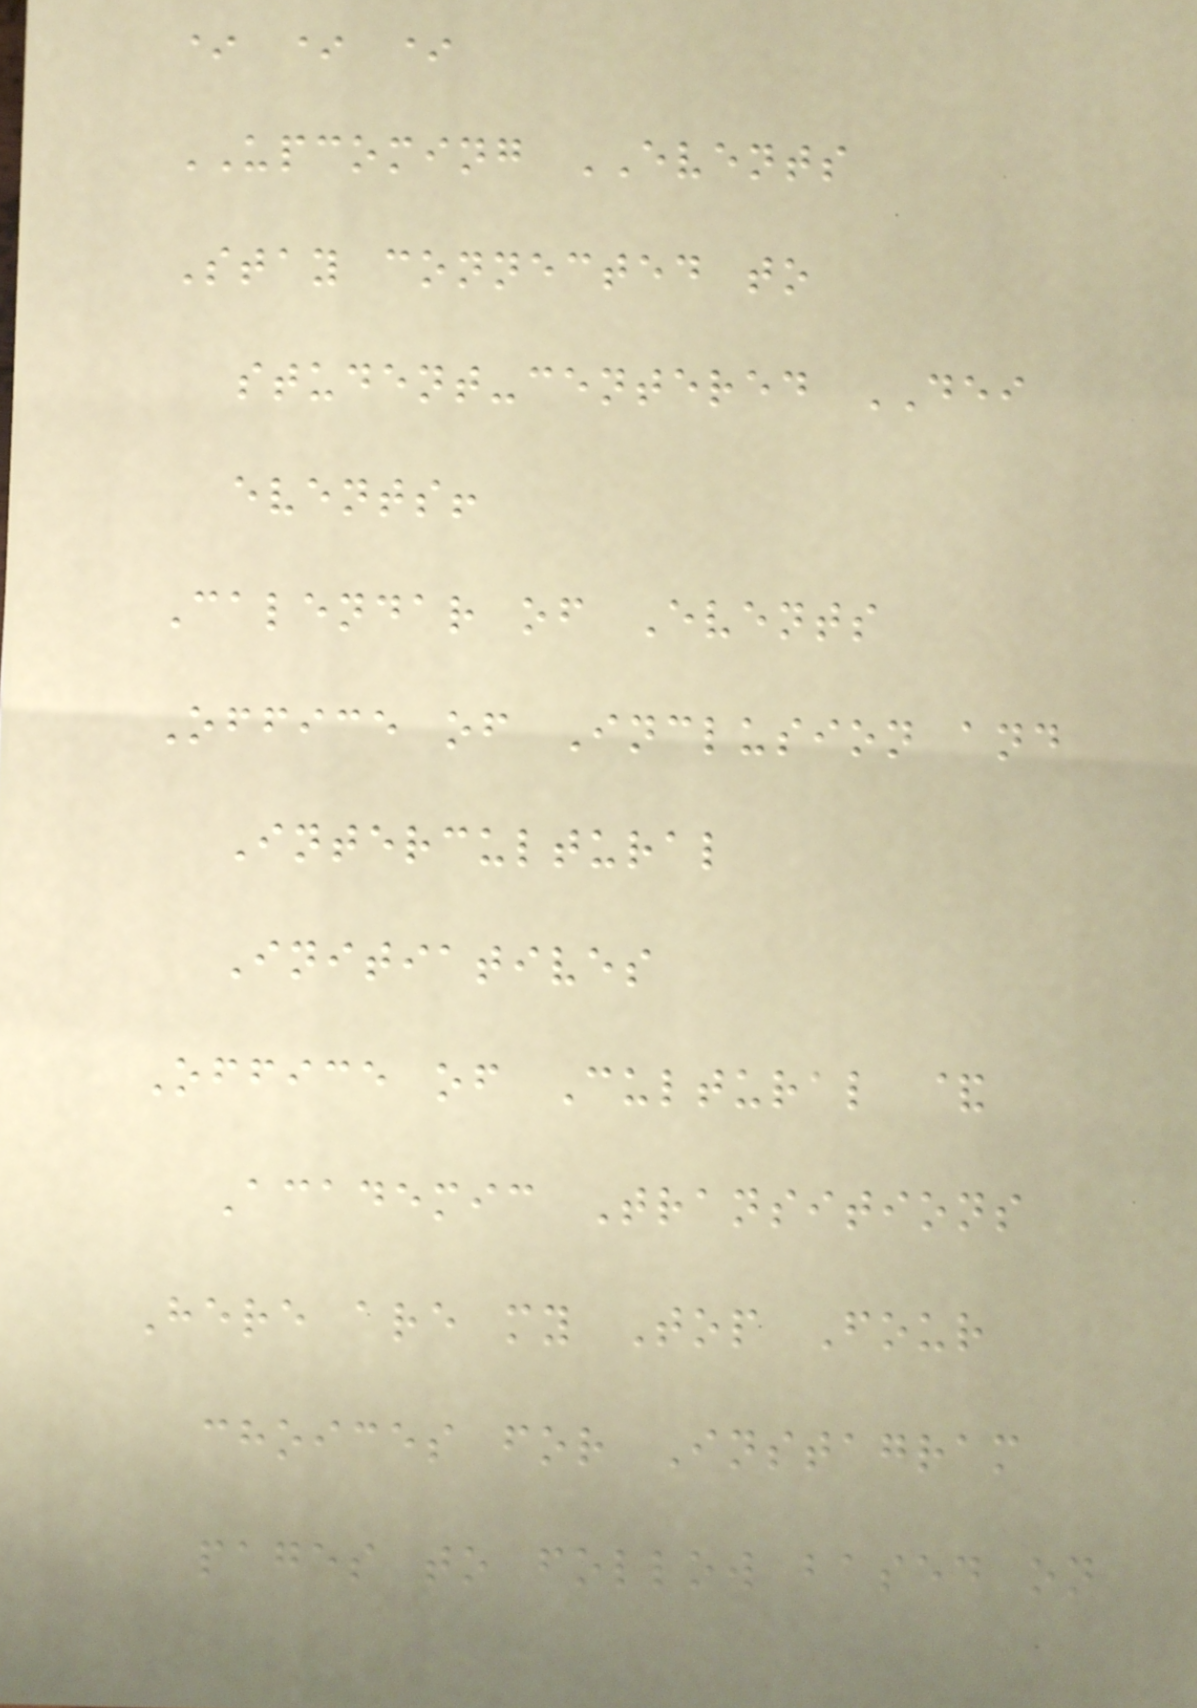* * *
UPCOMING EVENTS
Stay connected to
student-centered DEI
events!
Calendar of Events
Office of Inclusion and
Intercultural
Initiatives
Office of Cultural &
Academic Transitions
Here are my Top Four
choices for Instagram
pages to follow based on
